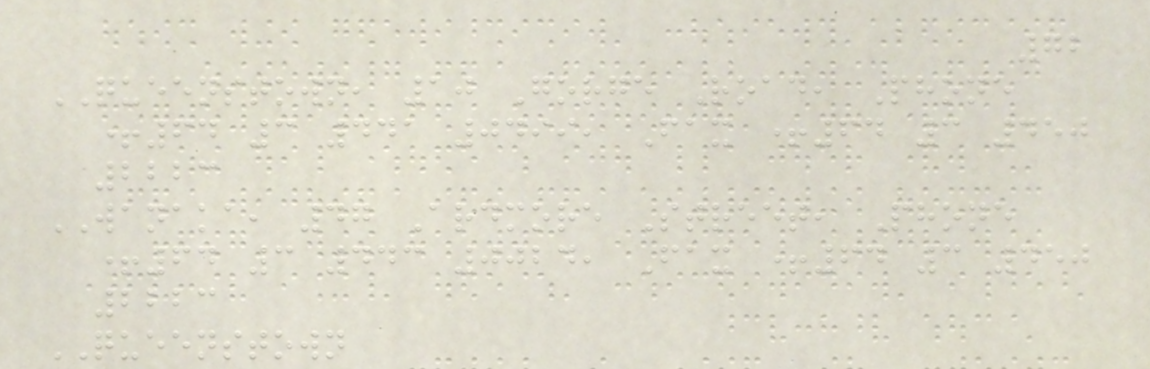72
QUEENSTOWN, 10 Gorge Road, Phone
+64 3 441 0499, Fax +64 3 450
2223
WANAKA, 47 Ardmore Street, Phone
+64 3 443 0024, Fax +64 3 450
2223
QUEENSTOWN
